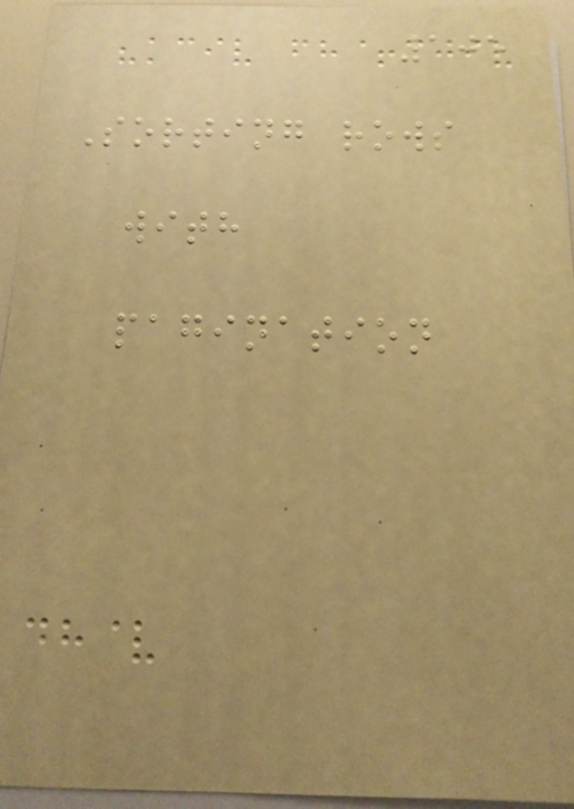105
Sorting rows
with
pagination
